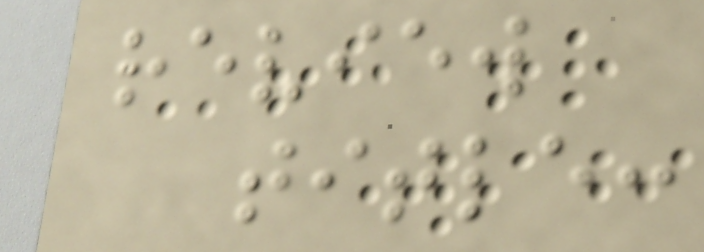review
title:
